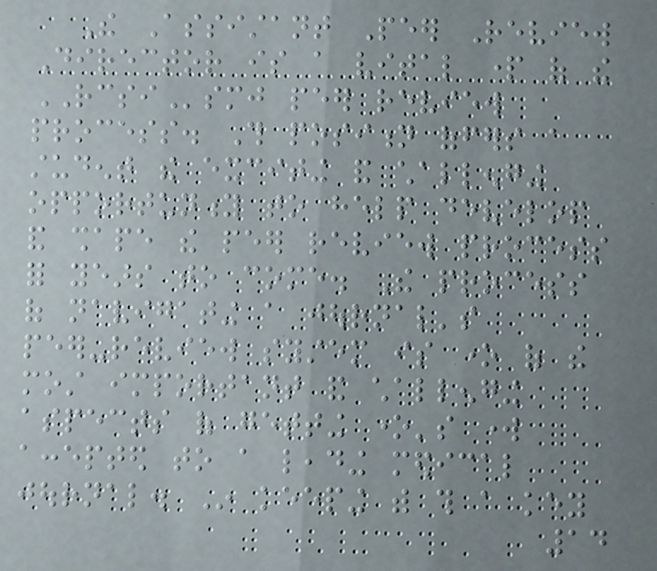The Assistant Peer Review
Director is a vital part of the
RCSIsmj peer review
process. This position offers a
student the exciting and challenging
opportunity to help develop
and shape the peer review process
for years to come. The process
of navigating a journal's
peer-review system is one of the
most important and challenging
aspects of getting one's work
accepted to a leading medical
journal. In keeping with this a key
14
